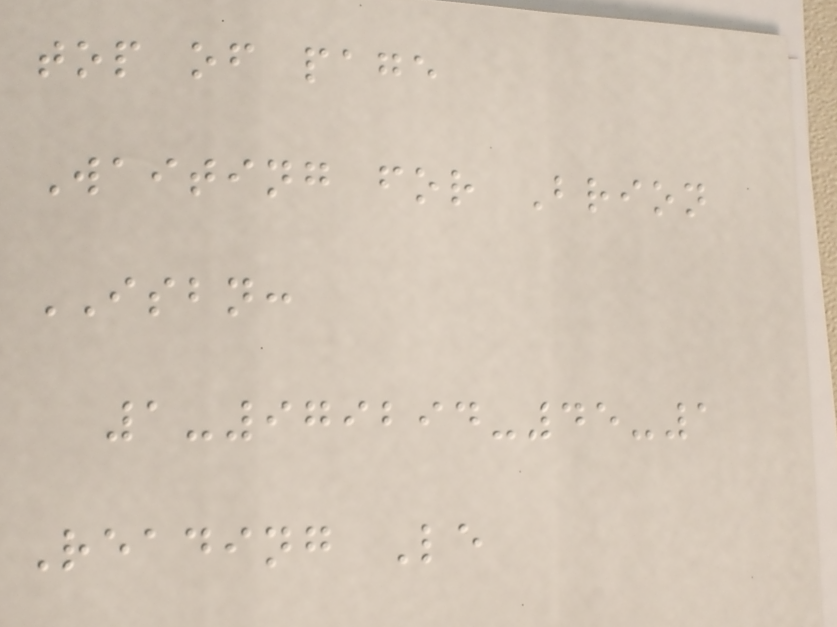top of page
Waiting for Brion
ISBN:
1-979294-45-1
Reading Le
